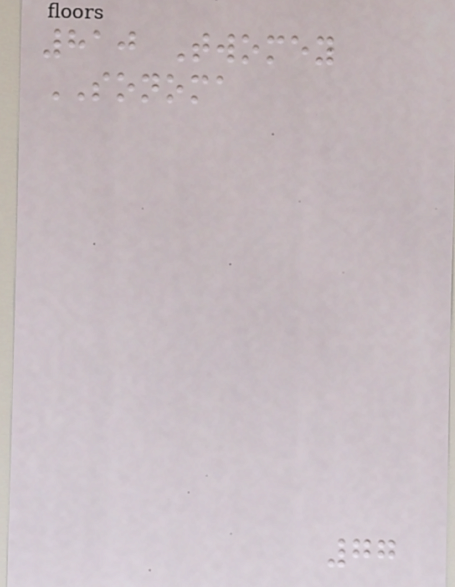810 Twomey
SONOMA
77
